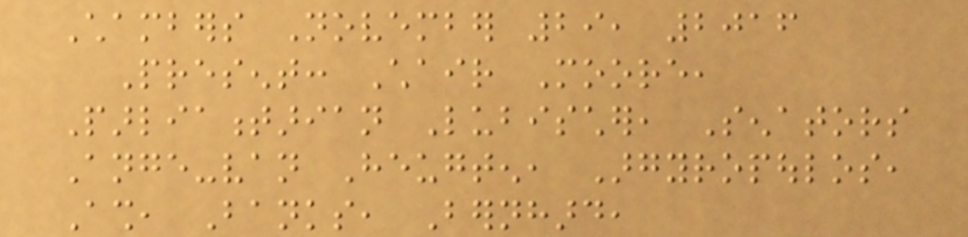Chambers November 29, 2016
Present: Chair Moore,
Parliamentarian Lubischer, Senators
Ange-van Heugten, Argyropoulos,
Ash, Banks, Bernhard,
